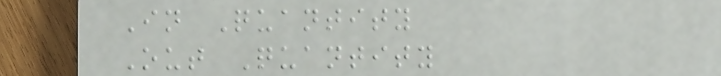In Quantity
Out Quantity
